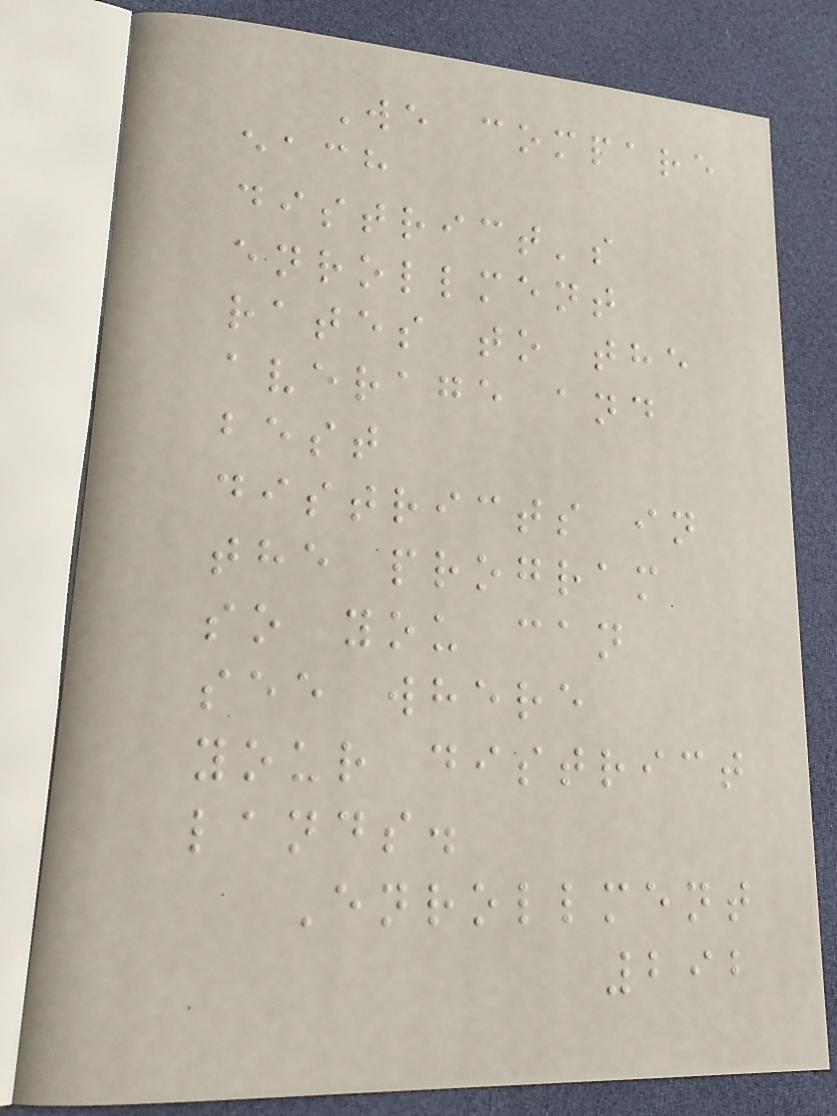We compare
each
district's
enrollment
rates to the
average and
best
districts in
the program
so you can
see where
your district
lands.
Enrollment
292
